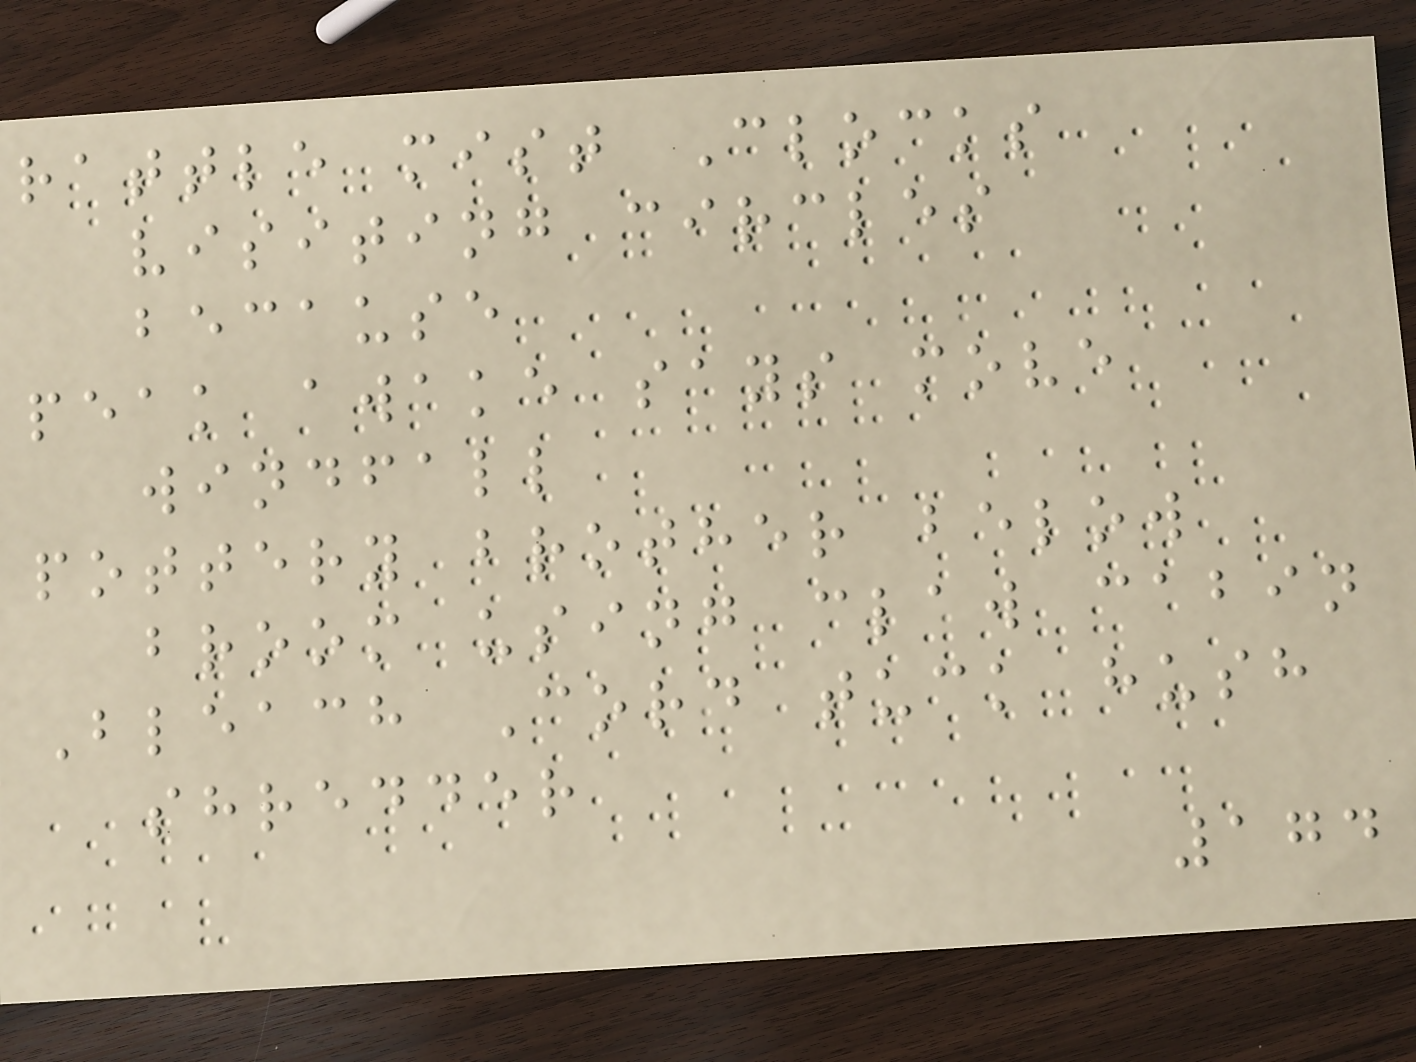rattle mist Clocks
visiting circles
because
peak awake says move
windfall
pottery brother below
broom using claw cabin
Bleach Cord tuck hush
shredder
174
